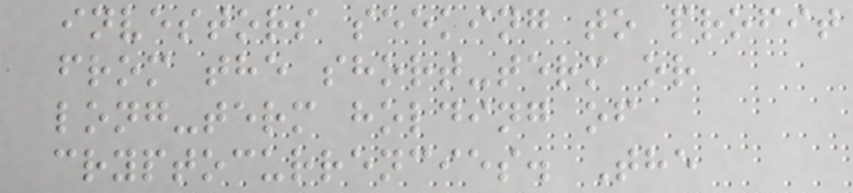investors seeking to profit
from the short-term or
long-term holding of
cryptocurrencies. The
